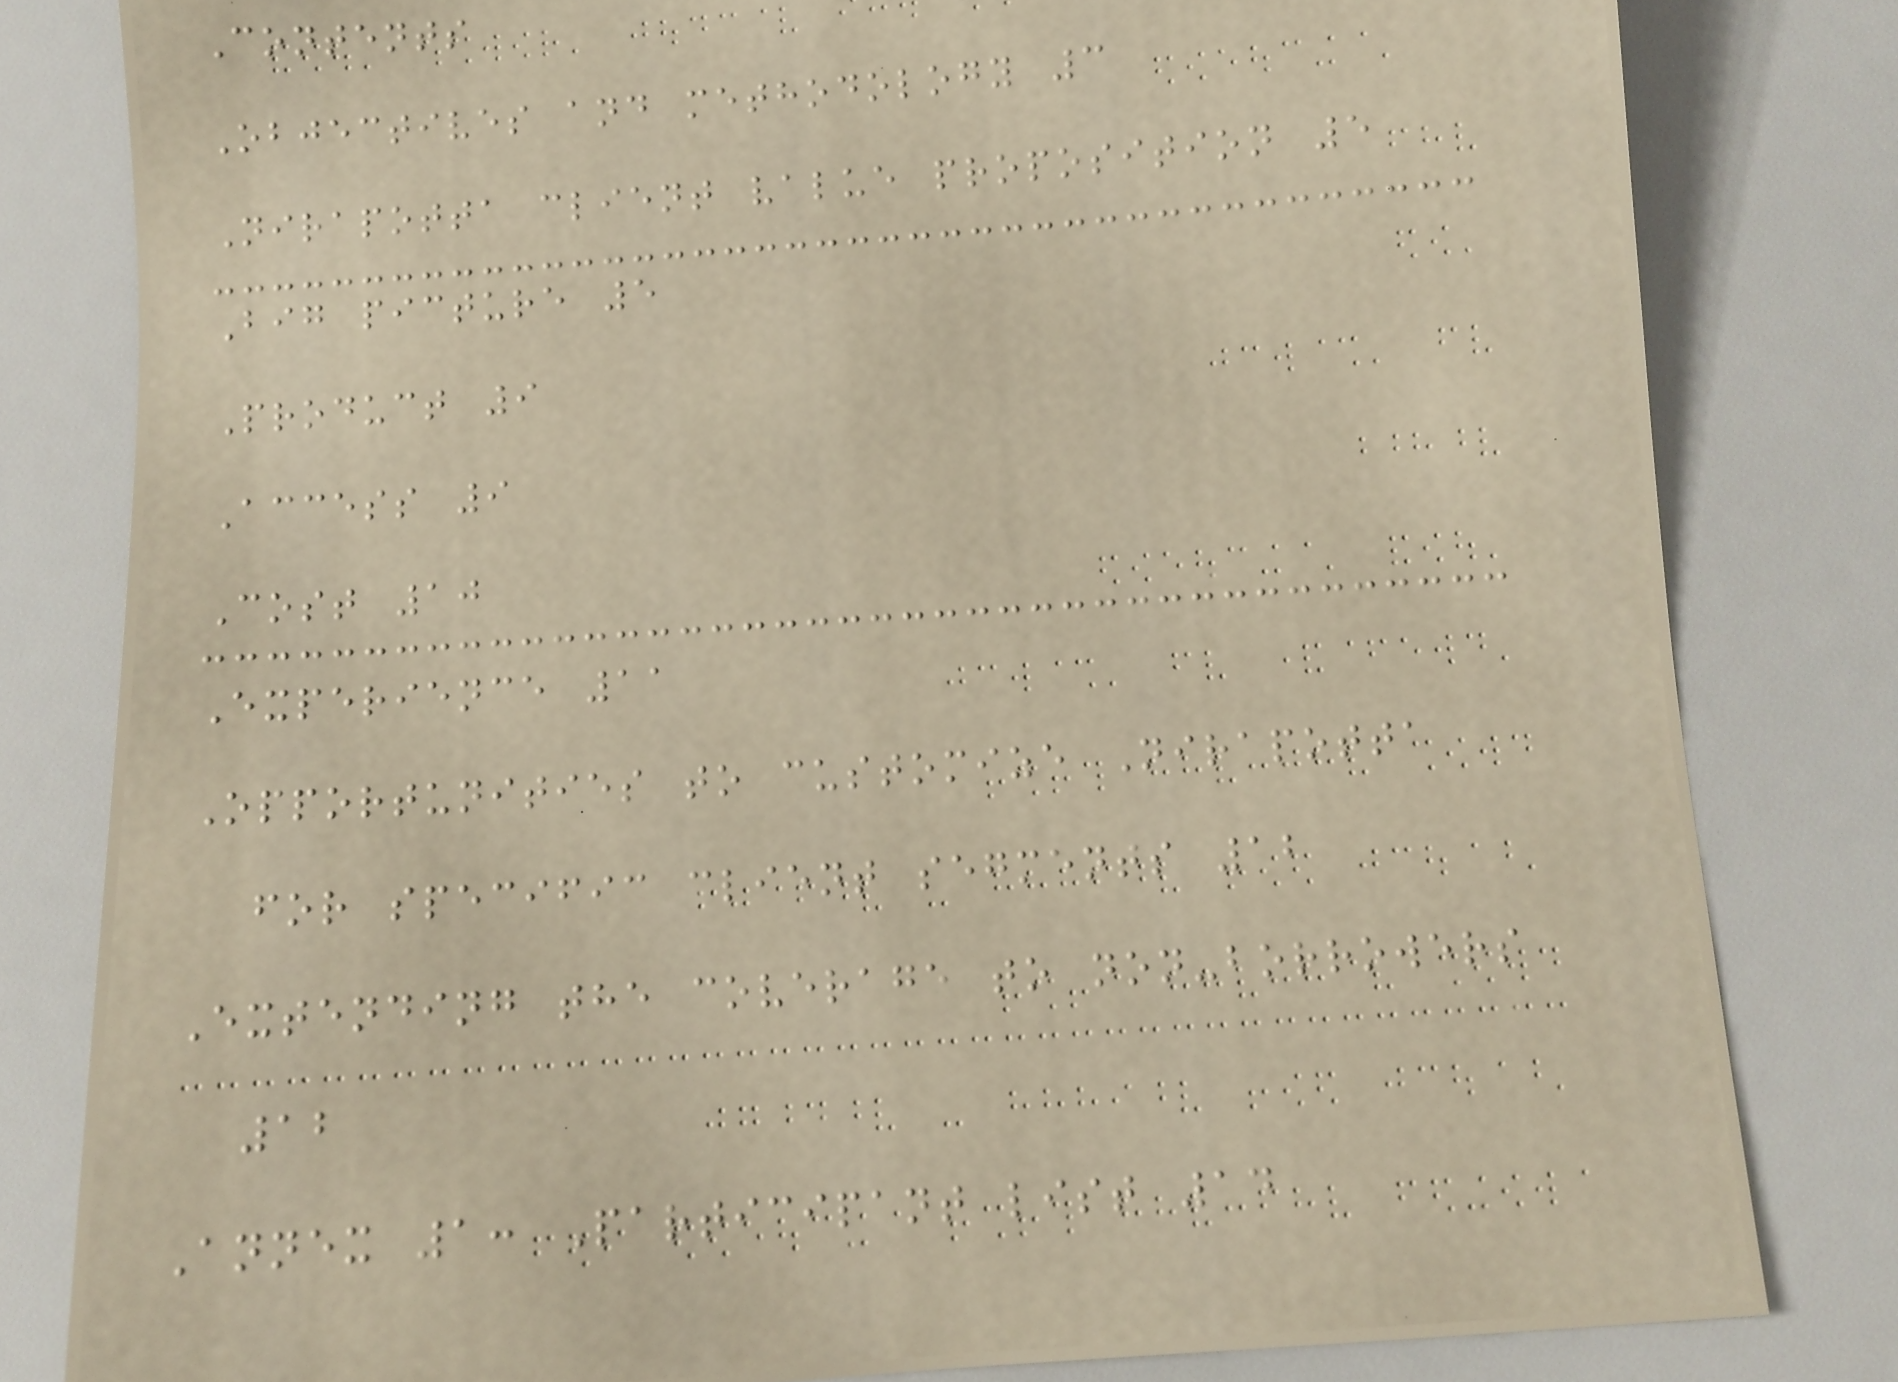Contents
Objectives and methodology 3
Nirapotta client value proposition 5
Big picture 5
Product 9
Access 9
Cost 10
Experience 11
Opportunities to customize Nirapotta
for specific client segments 12
Extending the coverage to non-borrowers
12
Annex 1: Participant list 14
